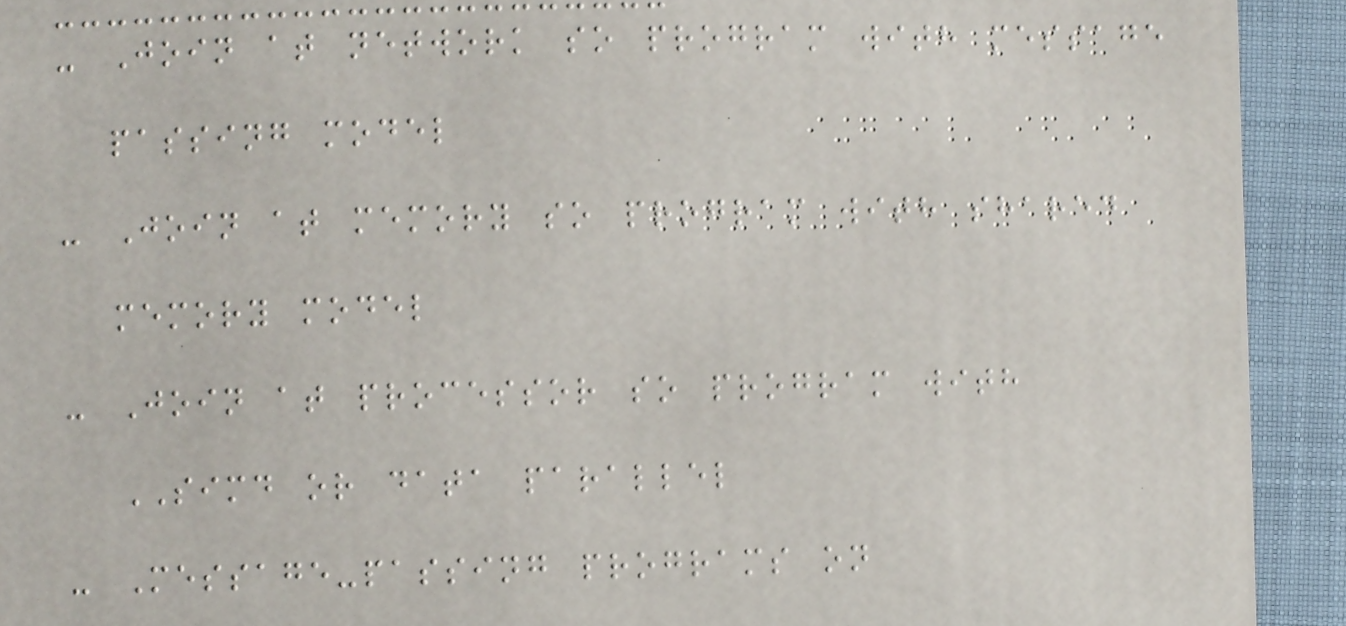- Join at network so program with message
passing model
- Join at memory so program with shared
memory model
- Join at processor so program with
SIMD or data parallel
- Message-passing programs on
